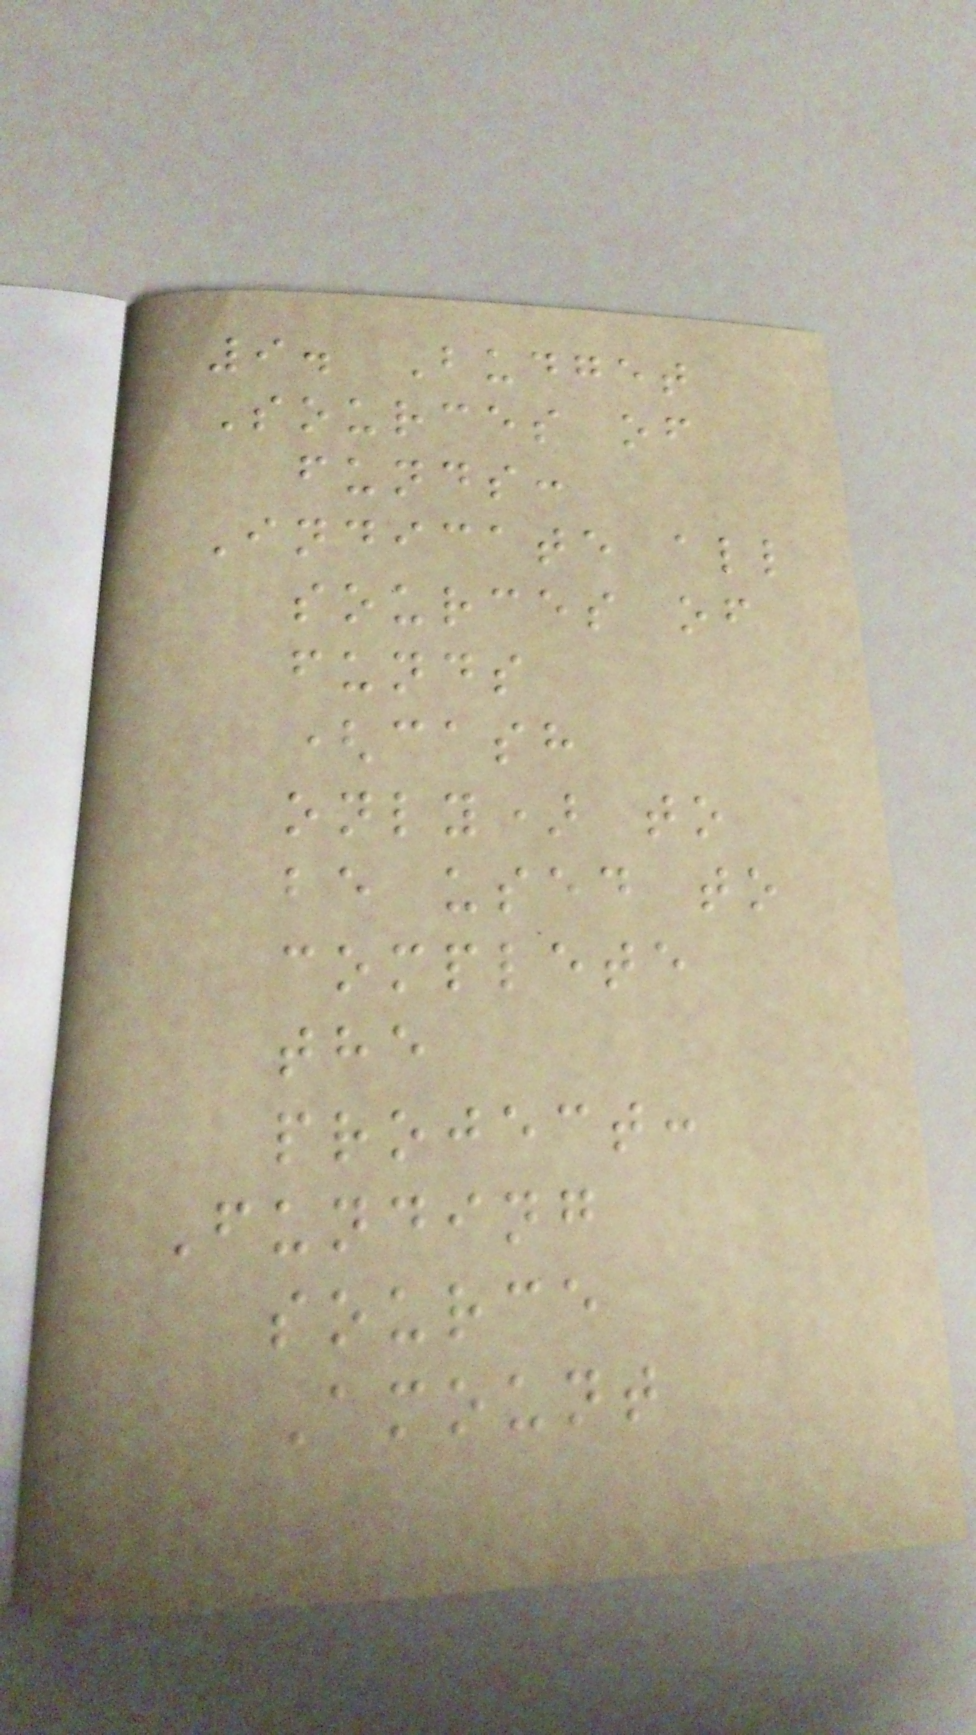9. Budget
Sources of
funds:
Indicate all
sources of
funds
(cash
only) to
be used to
complete
the
project:
Funding
source
Amount
